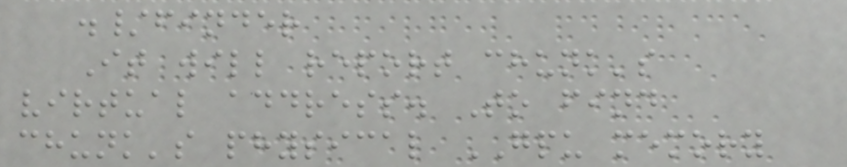./finder
It will report chunk's
virtual address. To find
chunk's physical GPU memory
